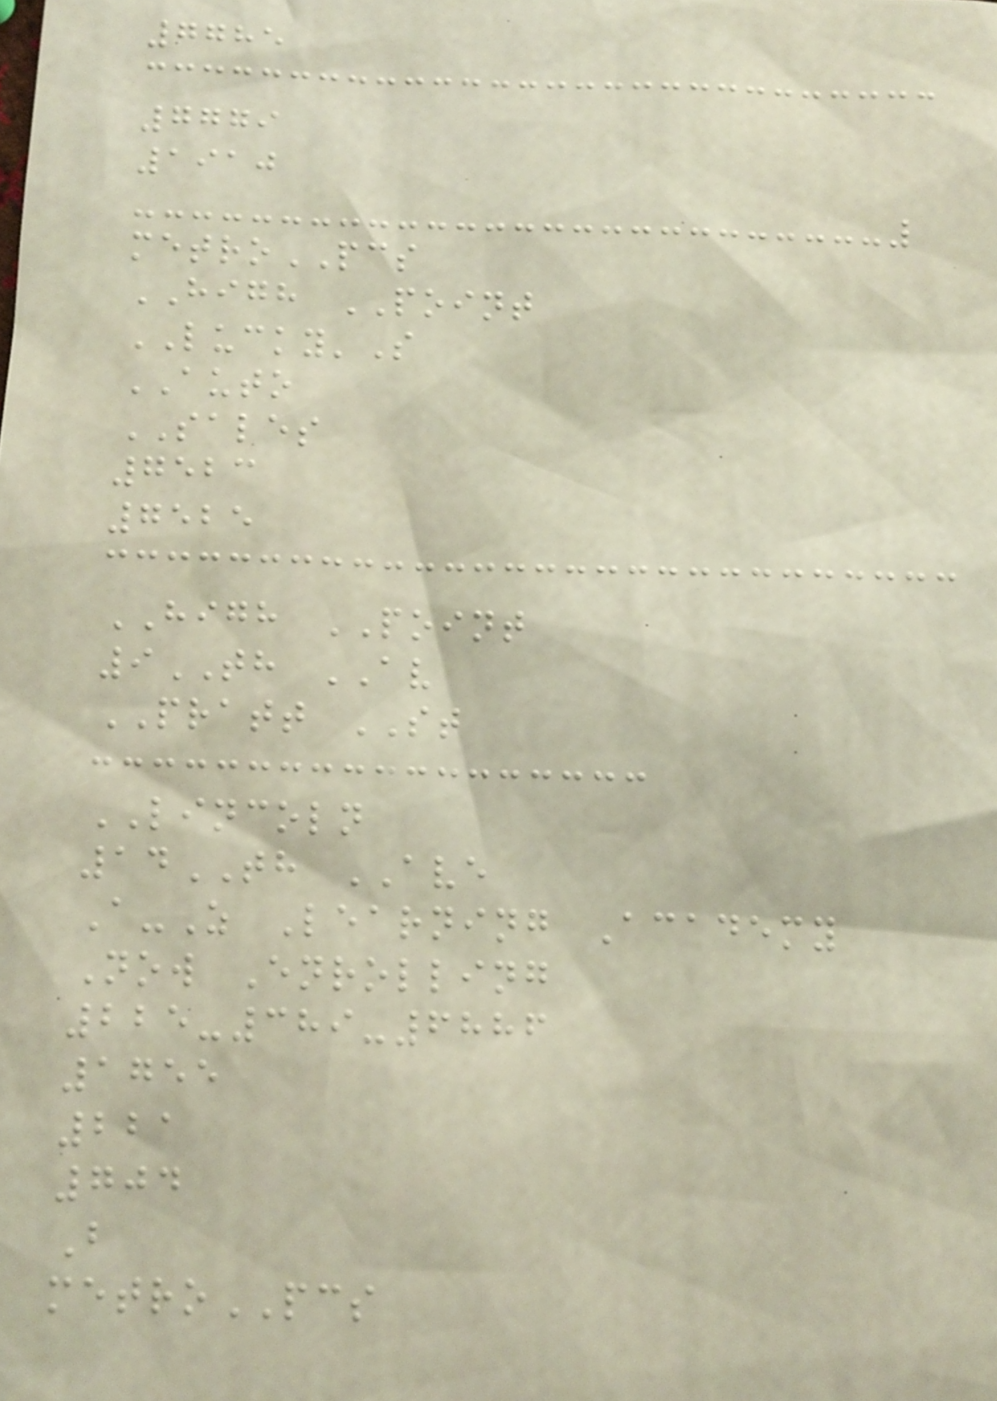7785
7779
1910
metroPCS
HIGH POINT
LUCKY'S
AUTO
SALES
7523
7525
HIGH POINT
9TH AV
PRATT ST
LINCOLN
14TH AVE
A-Z Learning Academy
Now Enrolling
225-389-6886
1755
221
704
B
metroPCS
